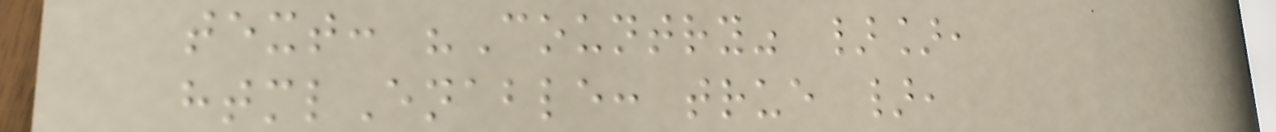text: "Country" }],
htmlEnable: true },
